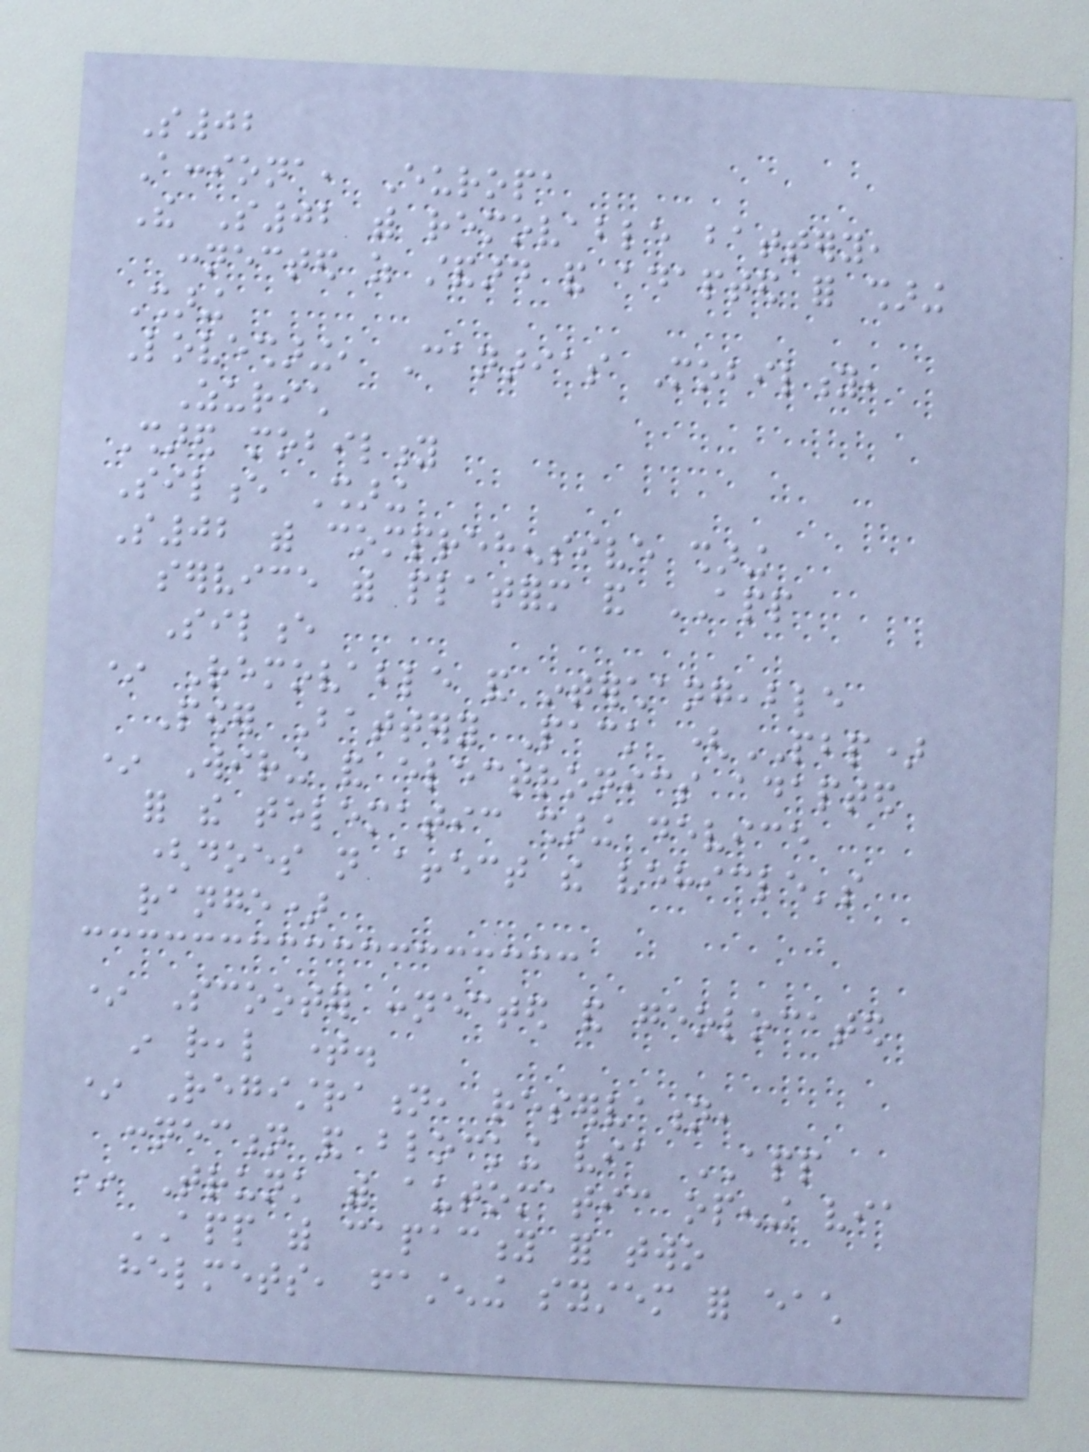S02
Acciona, Europa
The S02 with removable battery,
connected as standard and adapted for sharing
Sharing
Lovesharing, Canarias Mobility,
Zurich
Shared mobility
Silence Sharing
S02 with comprehensive sharing
service with platform and APP
Silence
* Removable and interchangeable
Power Battery Pack (PBP)
* Wiring and electronics adapted
for the telematic sharing device
(does not affect the vehicle's
range)
* Scooter connected and geolocated
in real time.
* Registration, reservation,
connection and blocking via APP
* Trunk with automatic opening via
APP with capacity for two
helmets, fastening system for each
